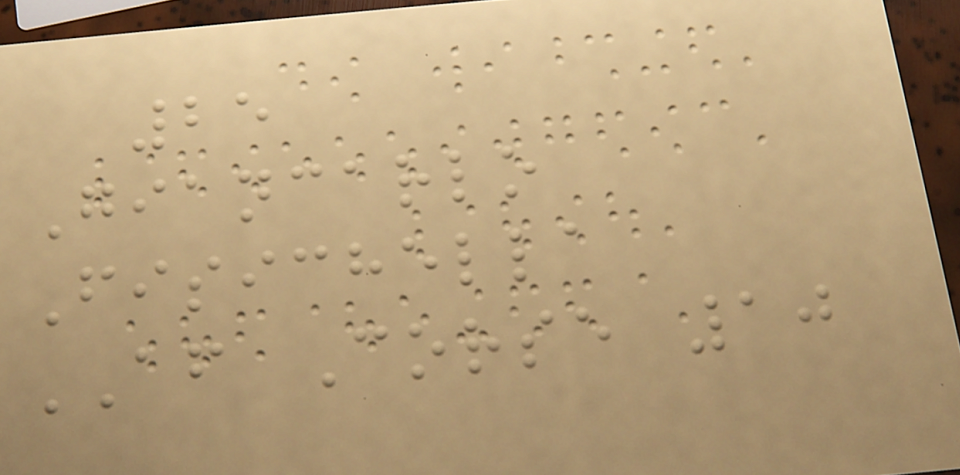25
Giancarlo
Fisichella
AF Corse 10
